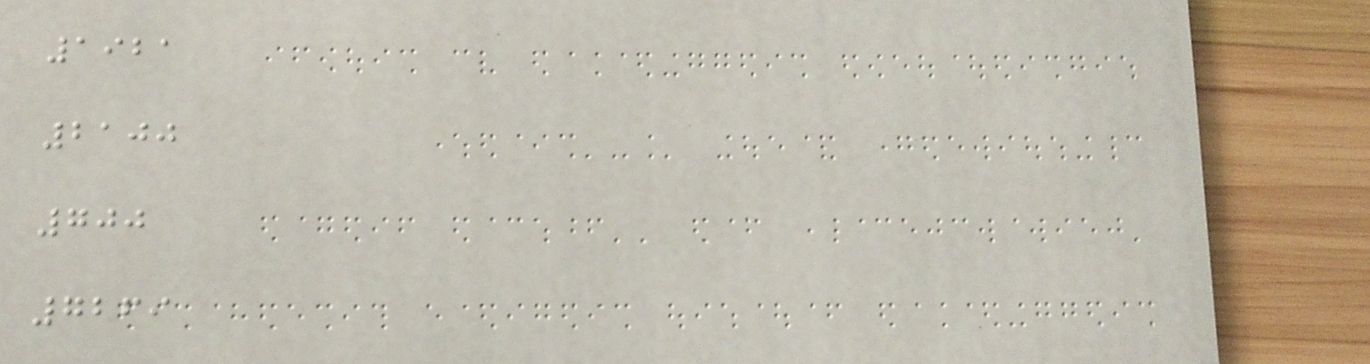1921
2100
700
7269
